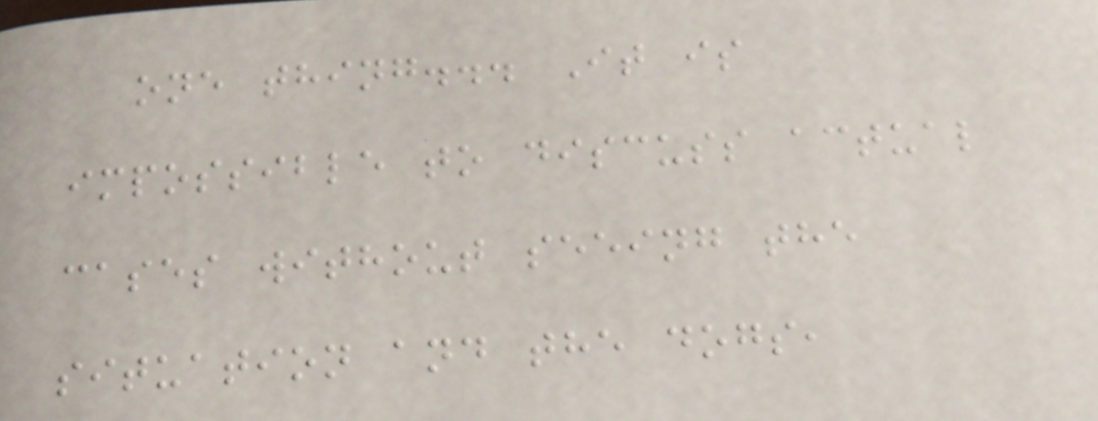one thing... It is
impossible to discuss actual
cases without seeing the
situation and the dogs,
